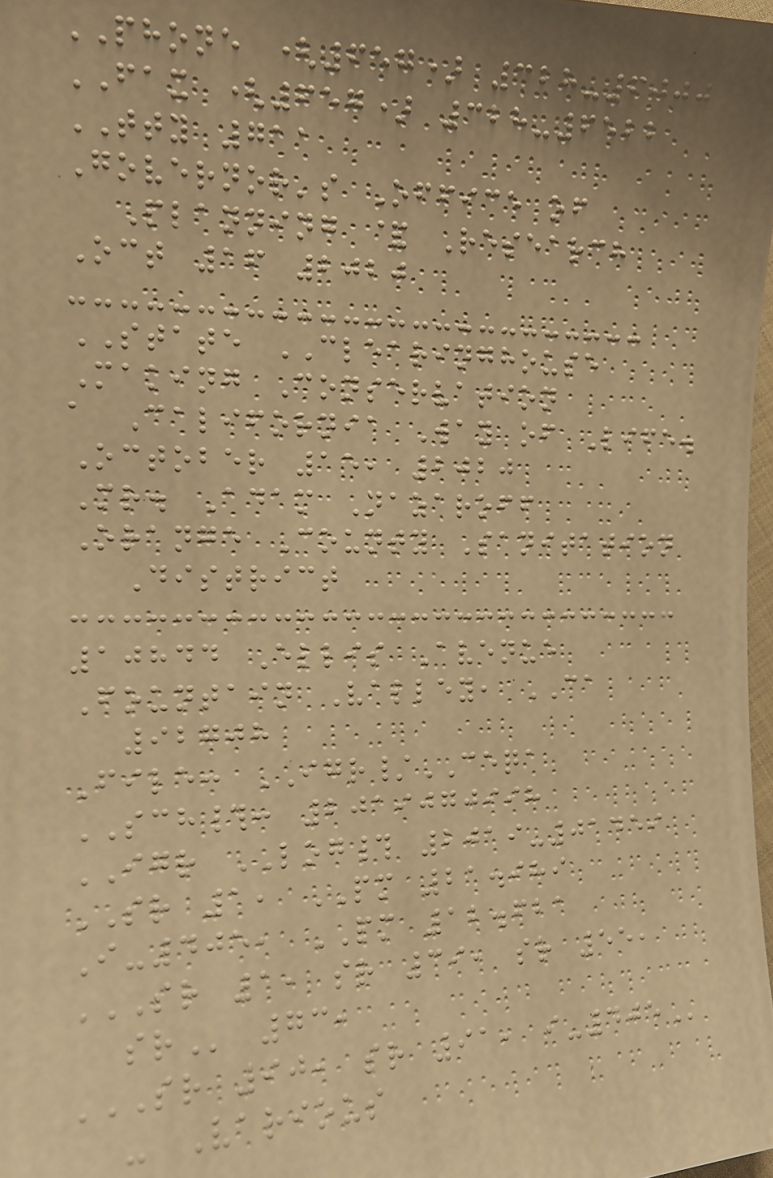PHONE (657) 328-6000
FAX (657) 328-6522
TTY 711
Governor's Office of
Planning & Research
Oct 16 2020
STATE CLEARINGHOUSE
Making Conservation
a California Way of Life.
October 15, 2020
Mr. Adam Nazaroff
Orange County Sanitation
District
10844 Ellis Avenue
Fountain Valley, CA
92708
File: IGR/CEQA
SCH#: 2019070998
IGR LOG# 2019-01459
SR 1, PM 21.989
I-405, PM 12.621
SR 1, SR 39, SR 55,
SR 73,
SR 90, SR 91, I-405
- Various
